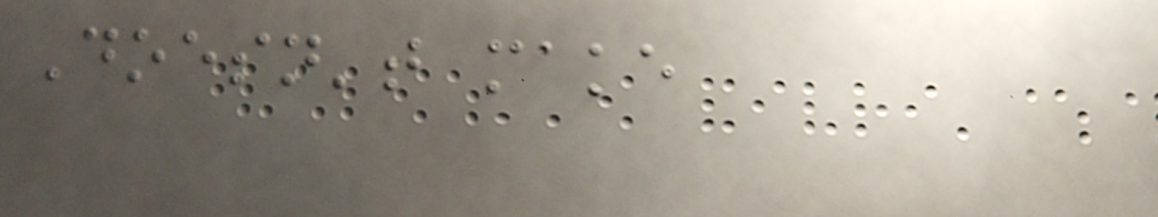Doesn't make
